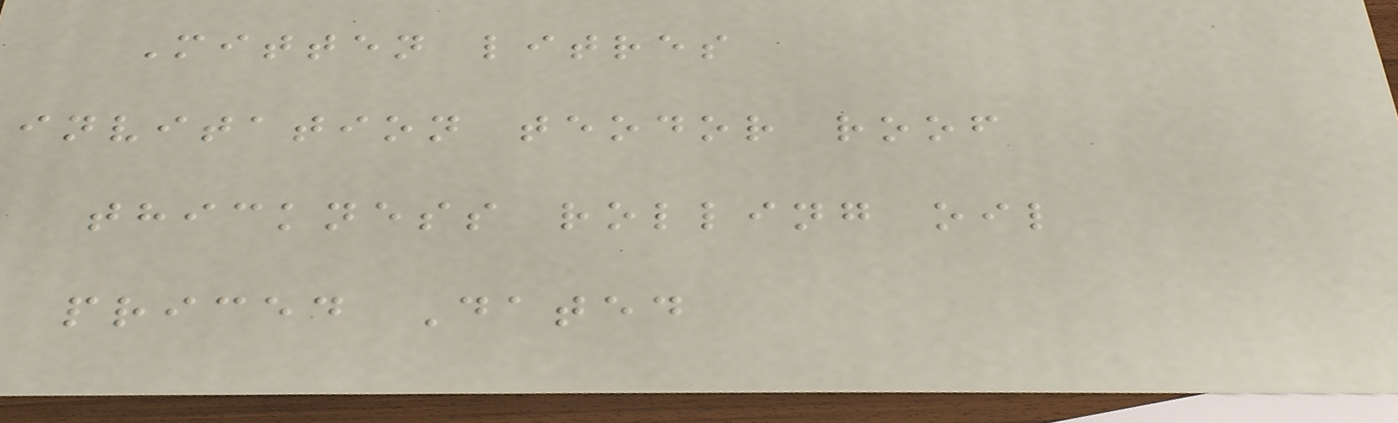Mitten litres
invitation teodor roof
thickness rolling oil
priced Dated
